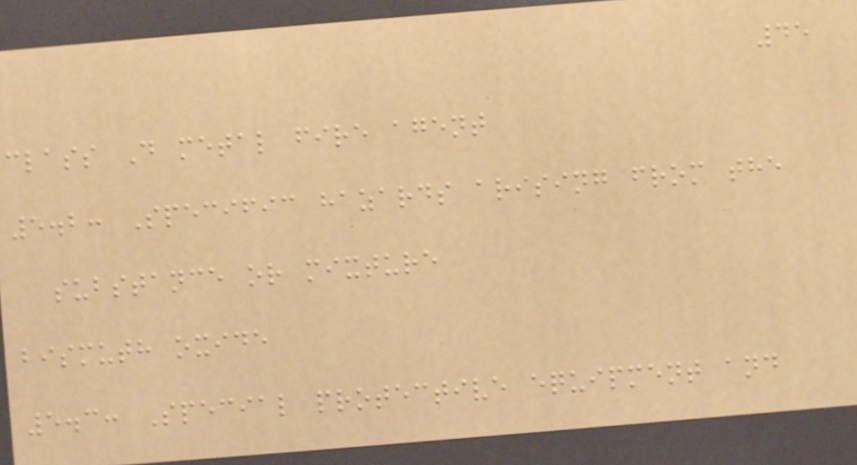45
class D metal fire agent
5.2: Specific hazards arising from the
substance or mixture
bismuth oxide
5.3: Special protective equipment and
